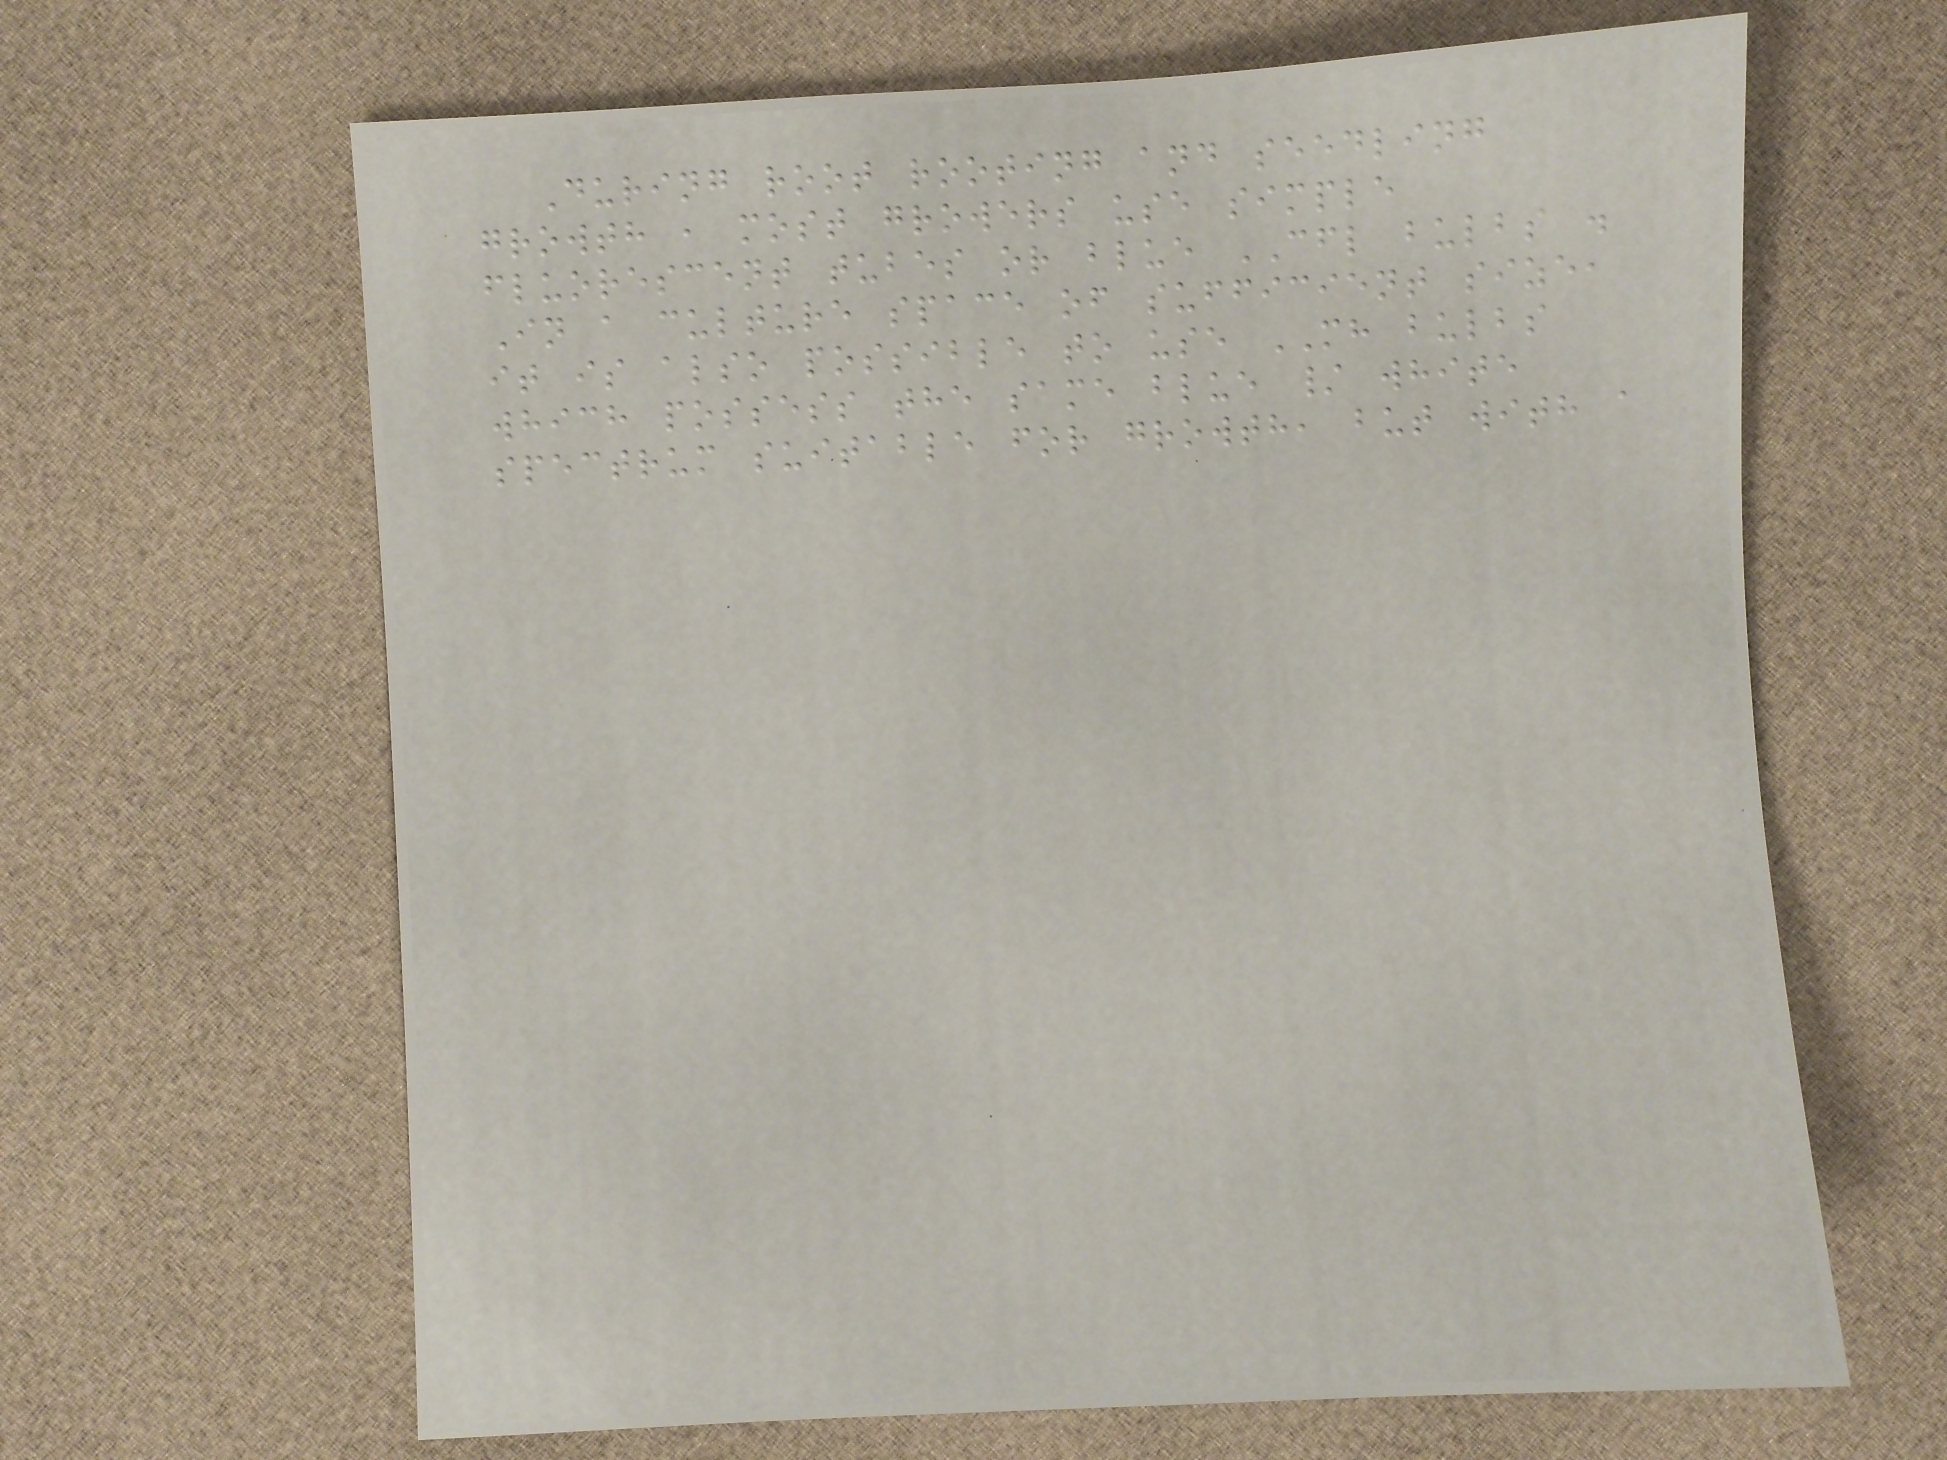During root rooting and seedling
growth , most growers use simple
fluorescent tubes or blue CFL bulbs .
In a culture space of sufficient size,
it is also possible to use MH bulbs
which possess the same blue / white
spectrum suitable for growth, but with a
